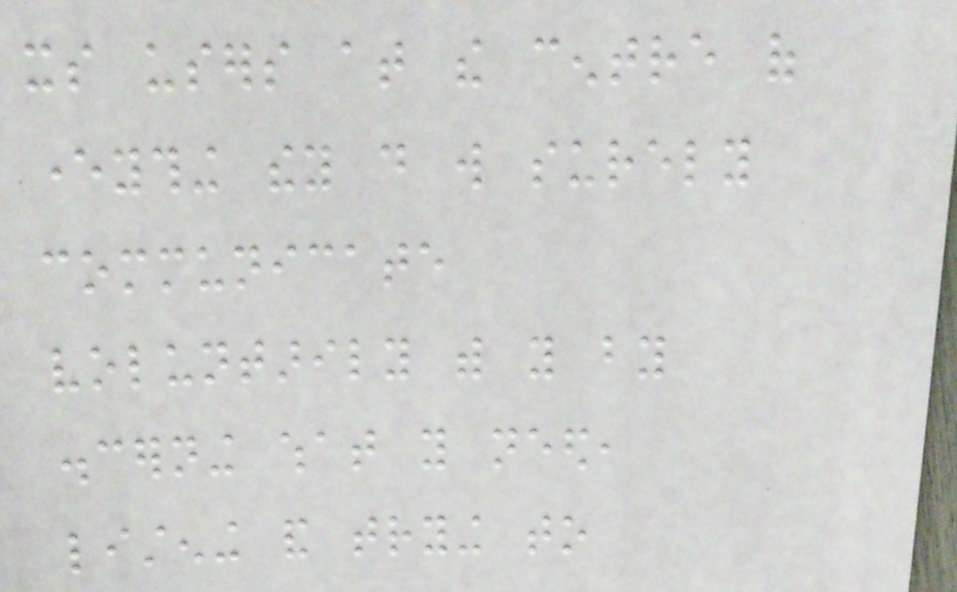its users at the centre of
everything they do will surely
communicate
voluntarily with you by
discerning what you need,
listening and trying to
